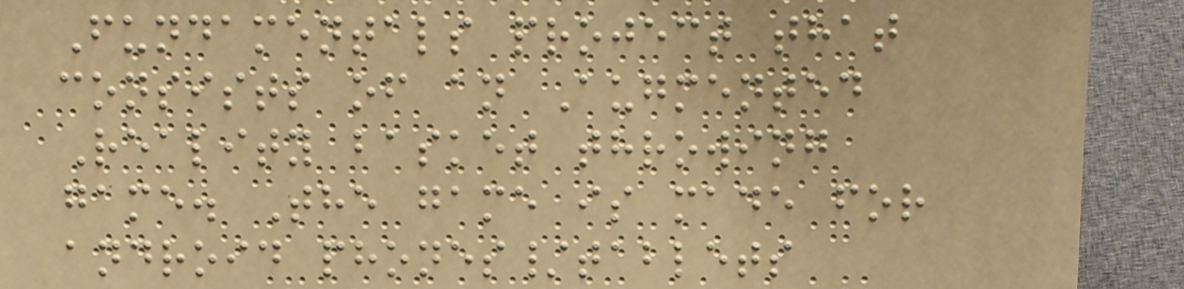Fundamentals project that
consists of an Augmented
Reality basket throwing
game. The game is made for
android phones/tablets
